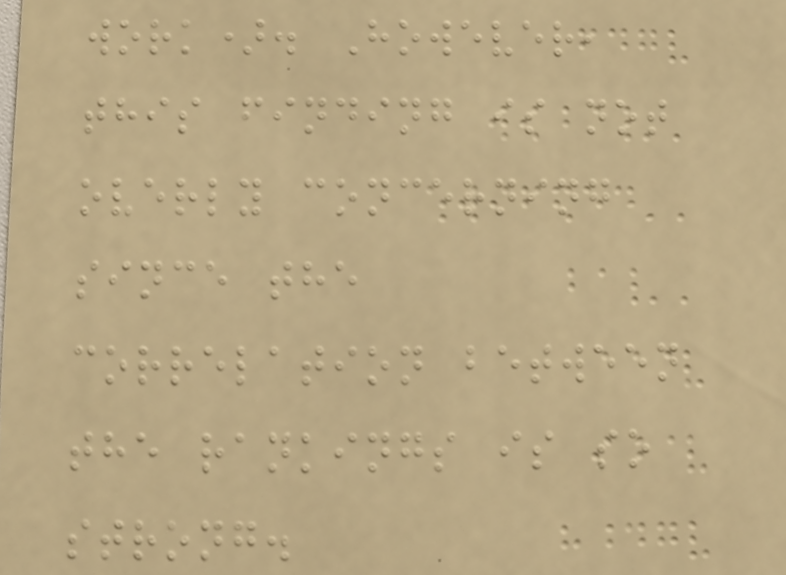work). However,
this finding is not
overly concerning
since the
correlation between
the rankings is so
strong.
